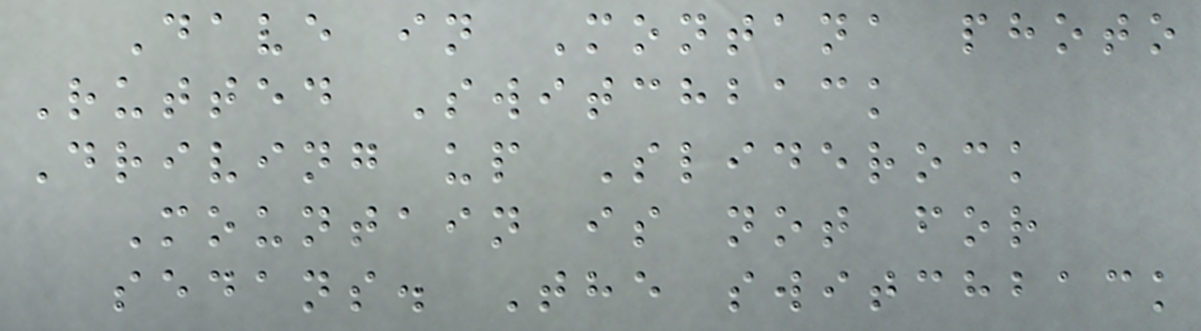Dave in Montana photo
Rutted Switchback
Driving up Sliderock
Mountain is not for
sedans. The switchback
